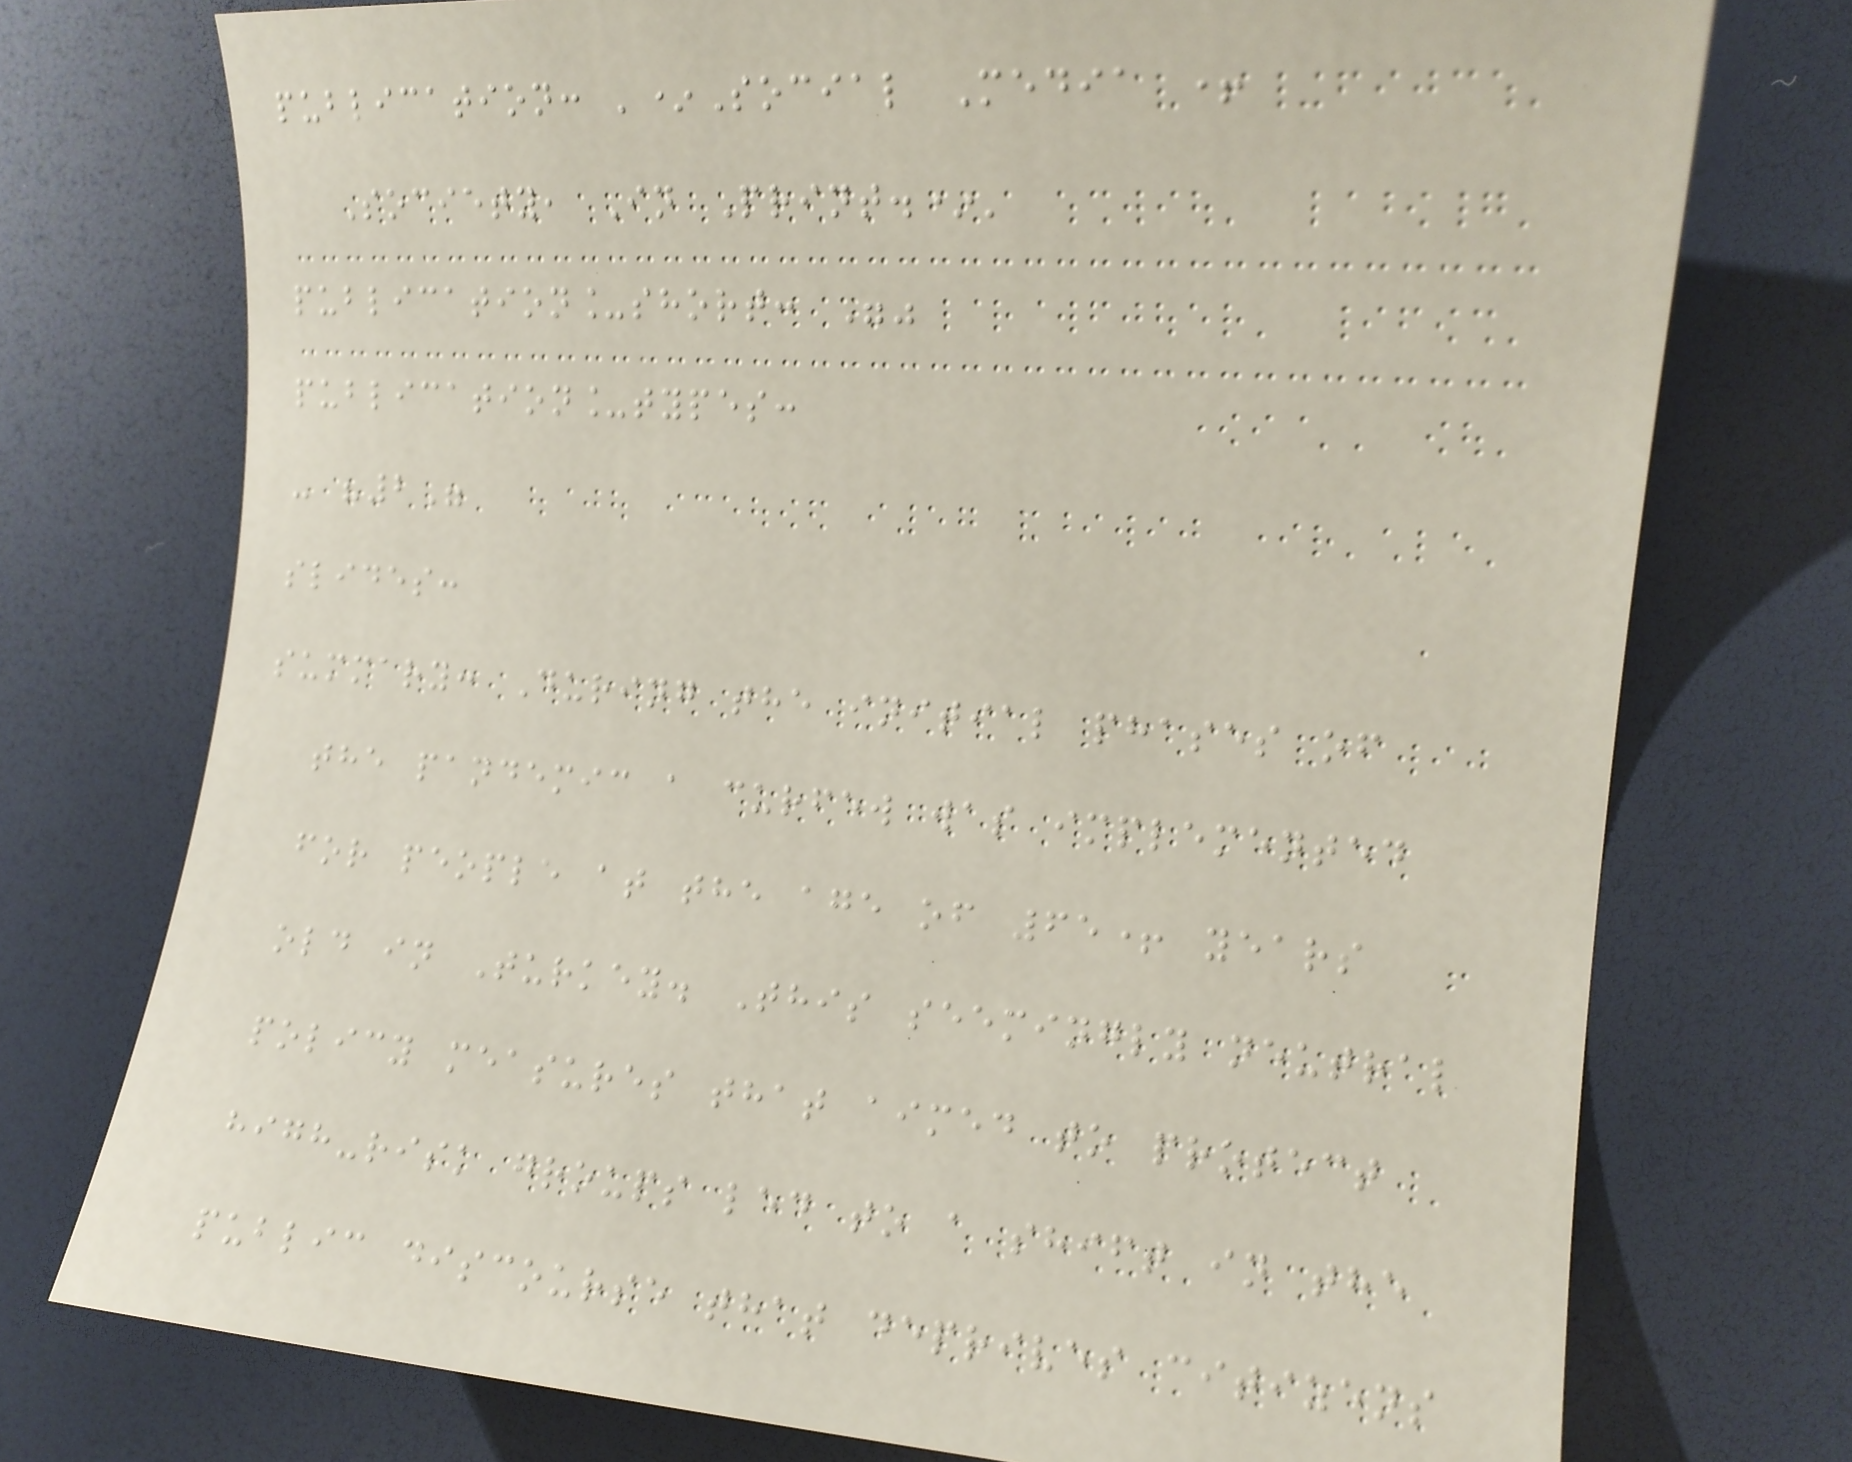publication: '*Social Media +
Society, In Print.*'
publication_short: ""
publication_types:
- "2"
slides:
summary: During the initial phases of
the pandemic a curfew was implemented
for people at the age of 65+ years
old in Turkey. This seemingly neutral
policy measures that aimed to protect
high-risk groups led to a shift in the
public discourse that deprives citizens
